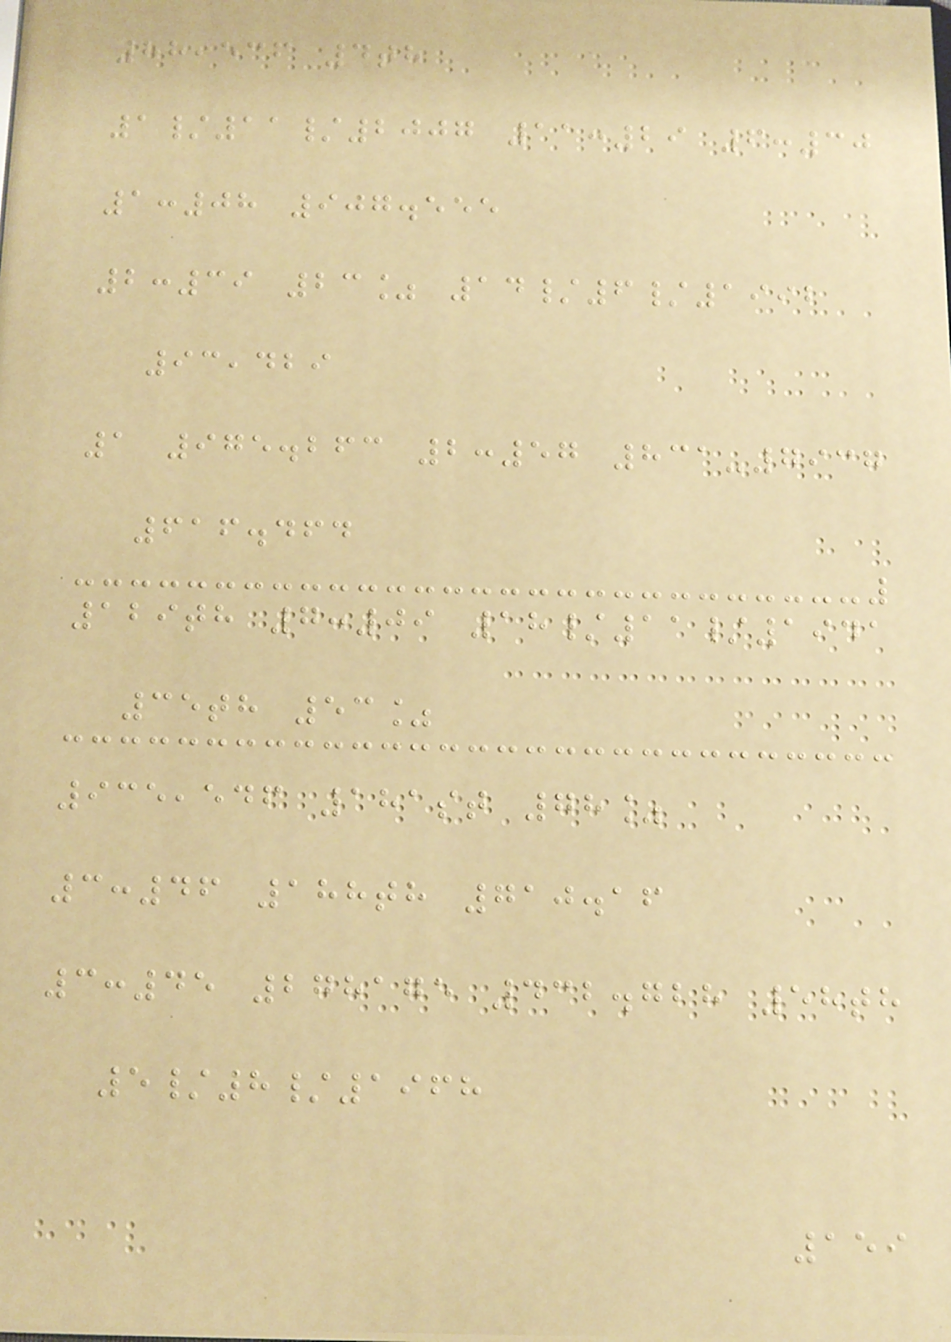88,536 4th
1/11/2007 11:29 6:30
1:08 907.555
2:39 23% 14/6/1992
93,429
1 975.263 2:57 831-7937
616.464
129th 7:09 18/11/1941
35th 53%
935,546 181st 78%
3:46 188th 710.16
3:45 278175 432.728 58th
5/8/1968
159
